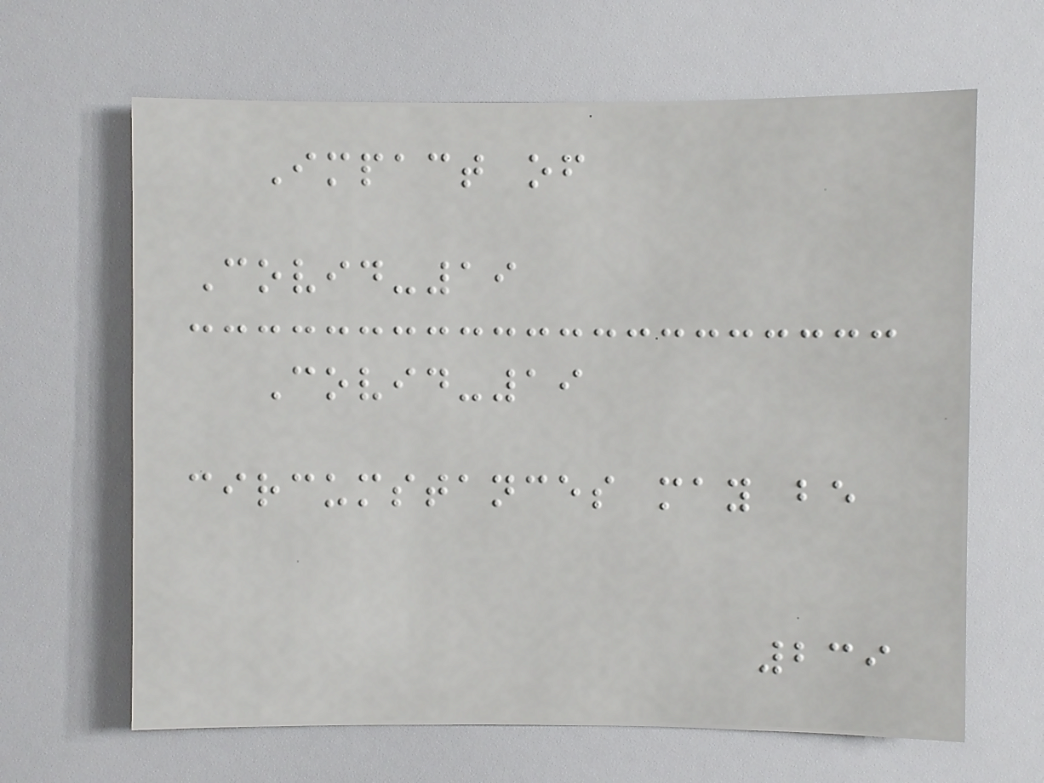Impact of
Covid-19
Covid-19
circumstances may be
239
